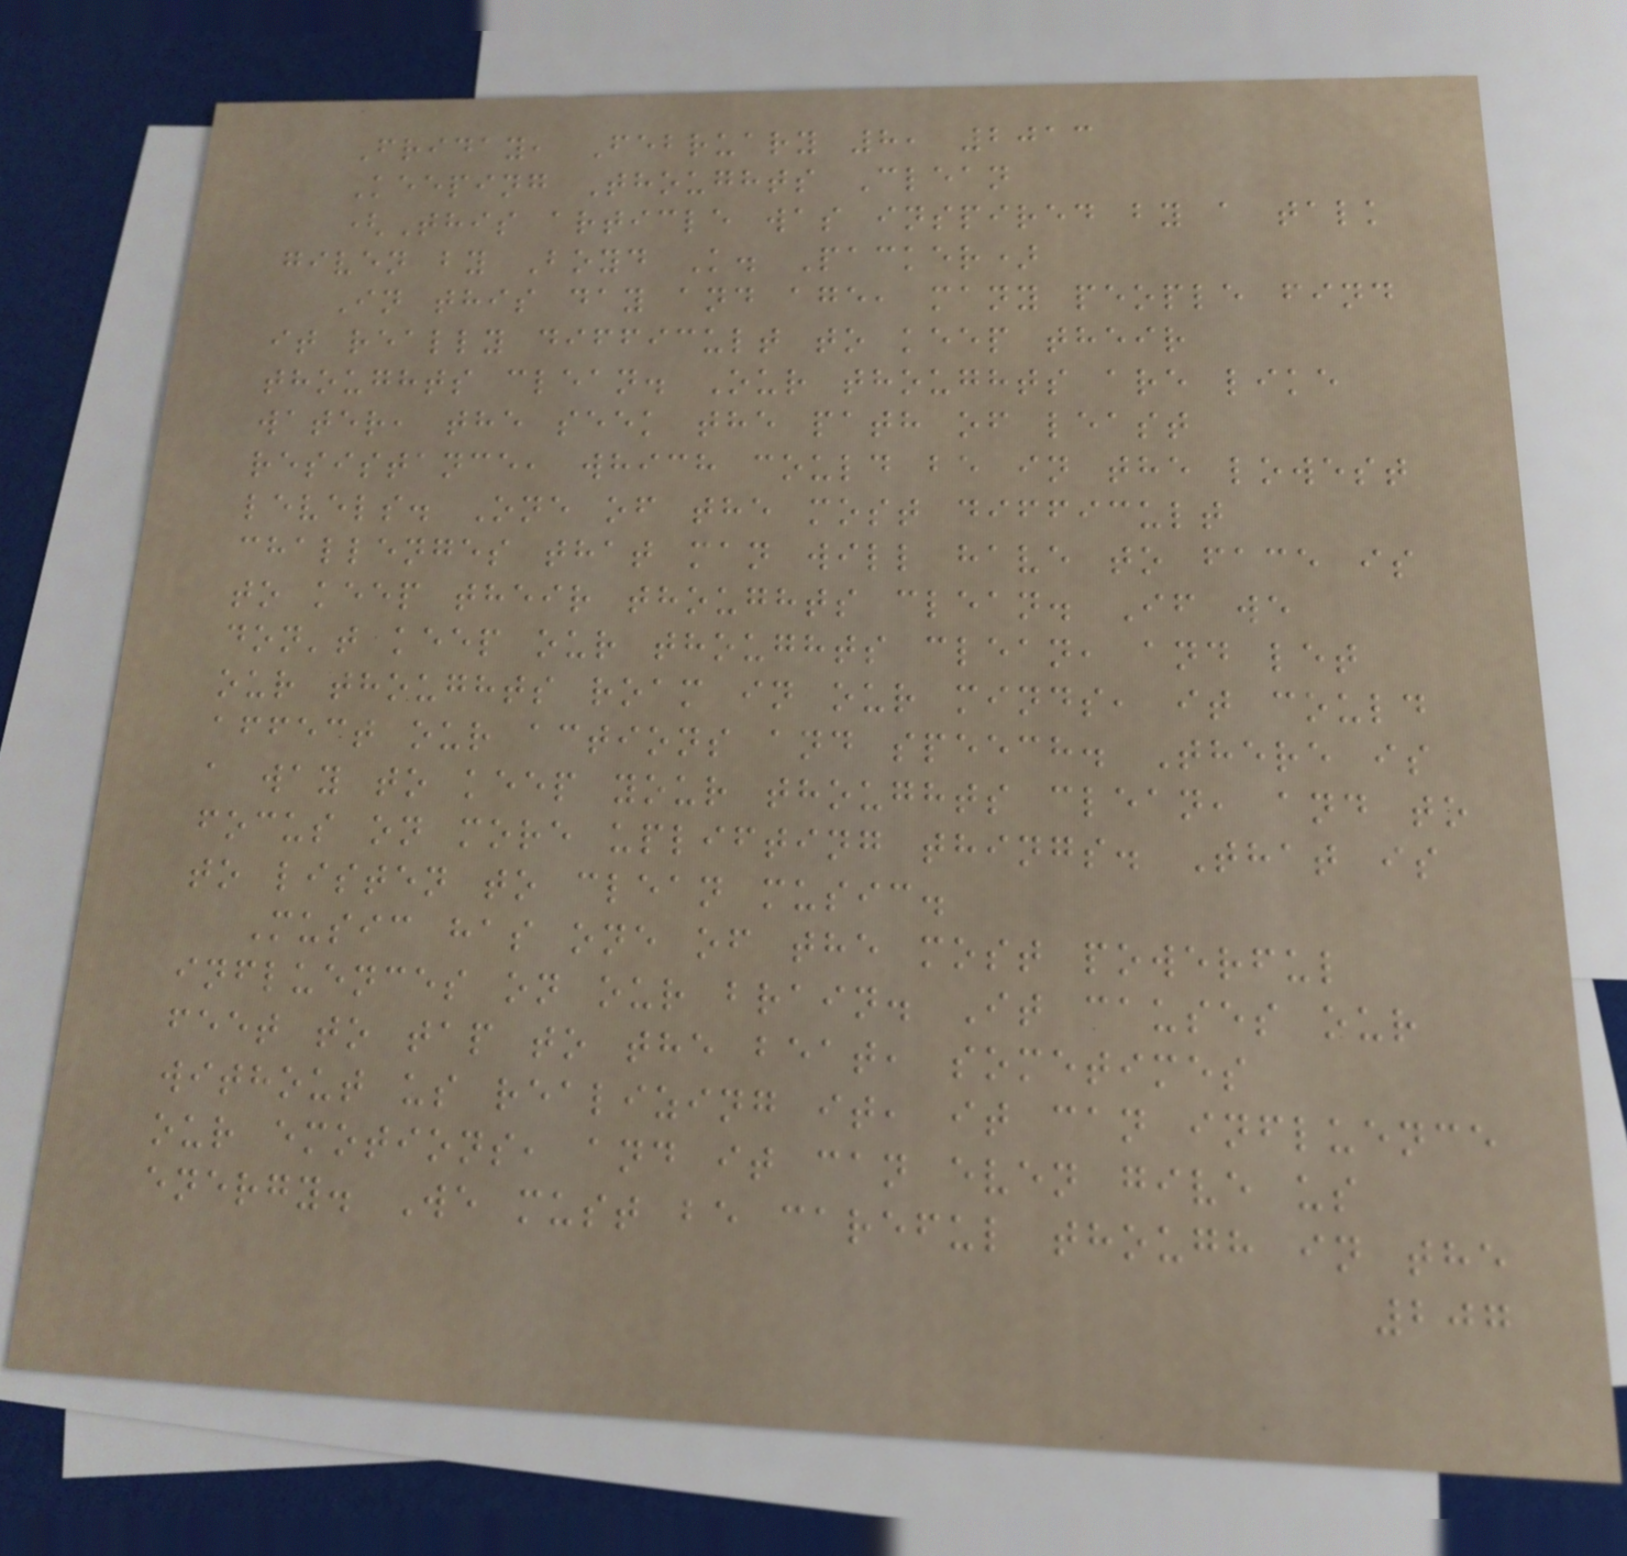Friday, February 8, 2013
Keeping Thoughts Clean
(This article was inspired by a talk
given by Boyd K. Packer)
In this day and age, many people find
it really difficult to keep their
thoughts clean. Our thoughts are like
water, the seek the path of least
resistance, which could be in the lowest
levels. One of the most difficult
challenges that man will have to face is
to keep their thoughts clean. If we
don't keep our thoughts clean, and let
our thoughts roam in our minds, it could
affect our actions and speech. There is
a way to keep your thoughts clean, and to
focus on more uplifting things. That is
to listen to clean music.
Music has one of the most powerful
influences on our brain. It causes our
feet to tap to the beat, sometimes
without us realizing it, it can influence
our emotions, and it can even give us
energy. We must be careful though in the
207
